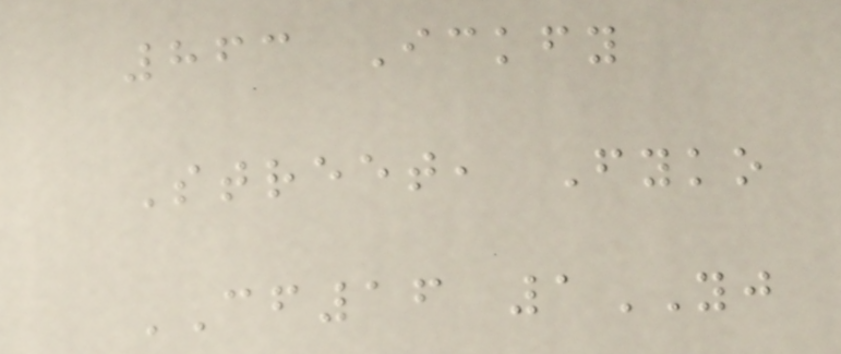863 Ickfy
Street, Fyko
CF16 1YJ
